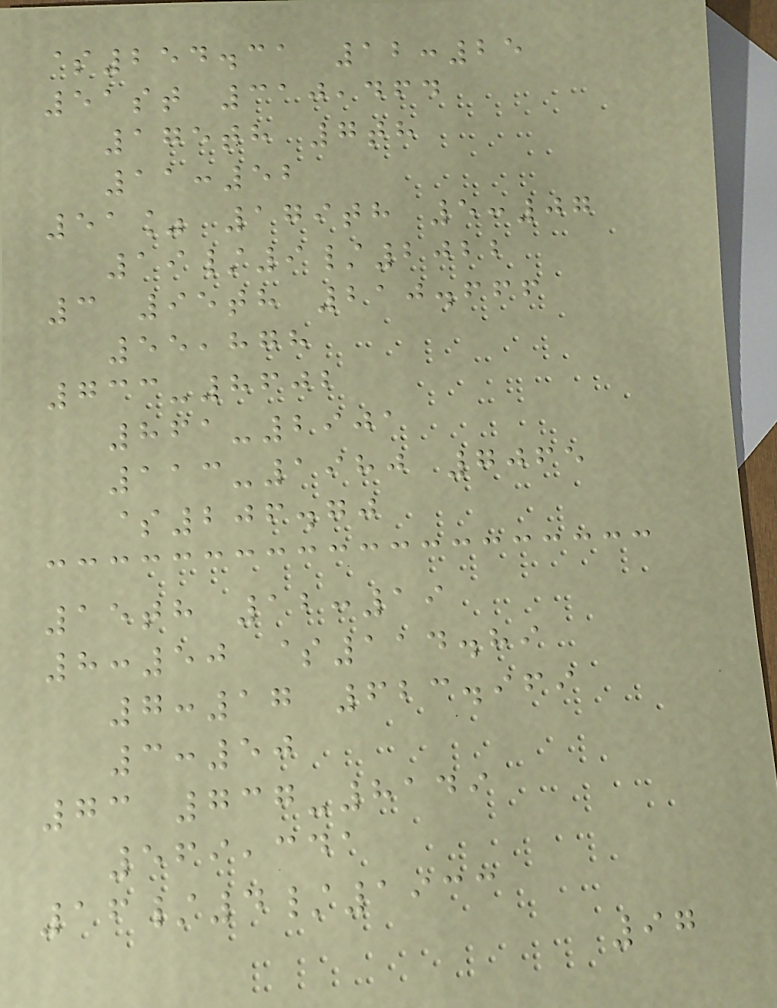$254.31 12:25
51st 310,464
175th 7th
11:52
51% 179th 5:07
19/9/2022
3 95th 210.666
55,878
733-8602
861-2901
113-1980 7065
$206.70
15th 12:19
8:50 $114.89
7:17 623.969
3:50
73 737-8149
569,341
16/4/1933
97
